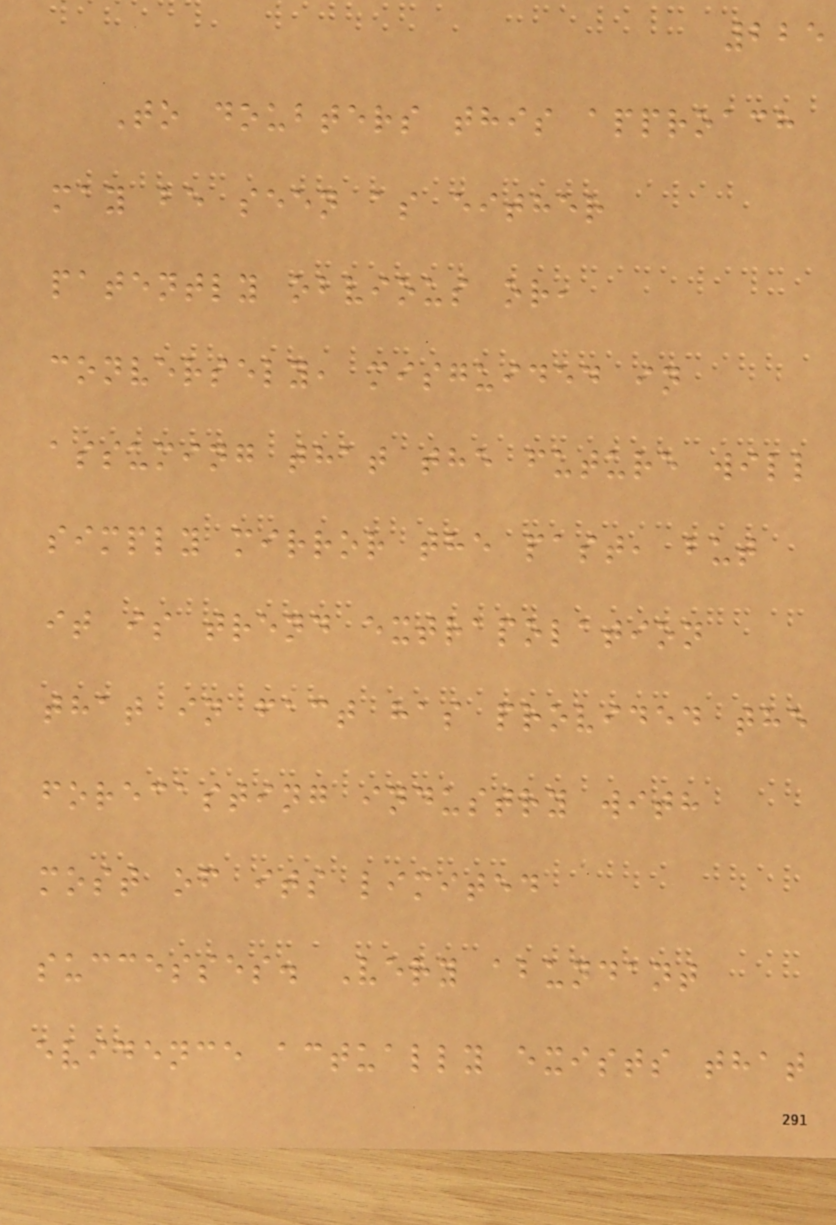225
To doubters this approach
may be seen as either
patently obvious or,
conversely, misguided in
assuming that the future will
simply mirror the past, but
it is trend extrapolation
that in fact has provided the
forecasting industry with
most of its limited
successes. Very abundant
evidence actually exists that
